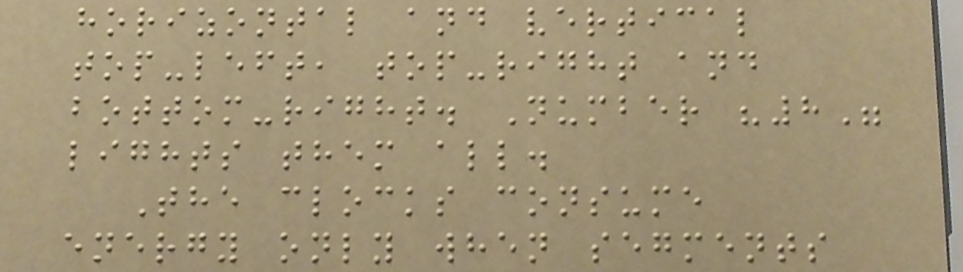horizontal and vertical
top-left, top-right and
bottom-right. Number "8"
lights them all.
The clocks consume
energy only when segments
